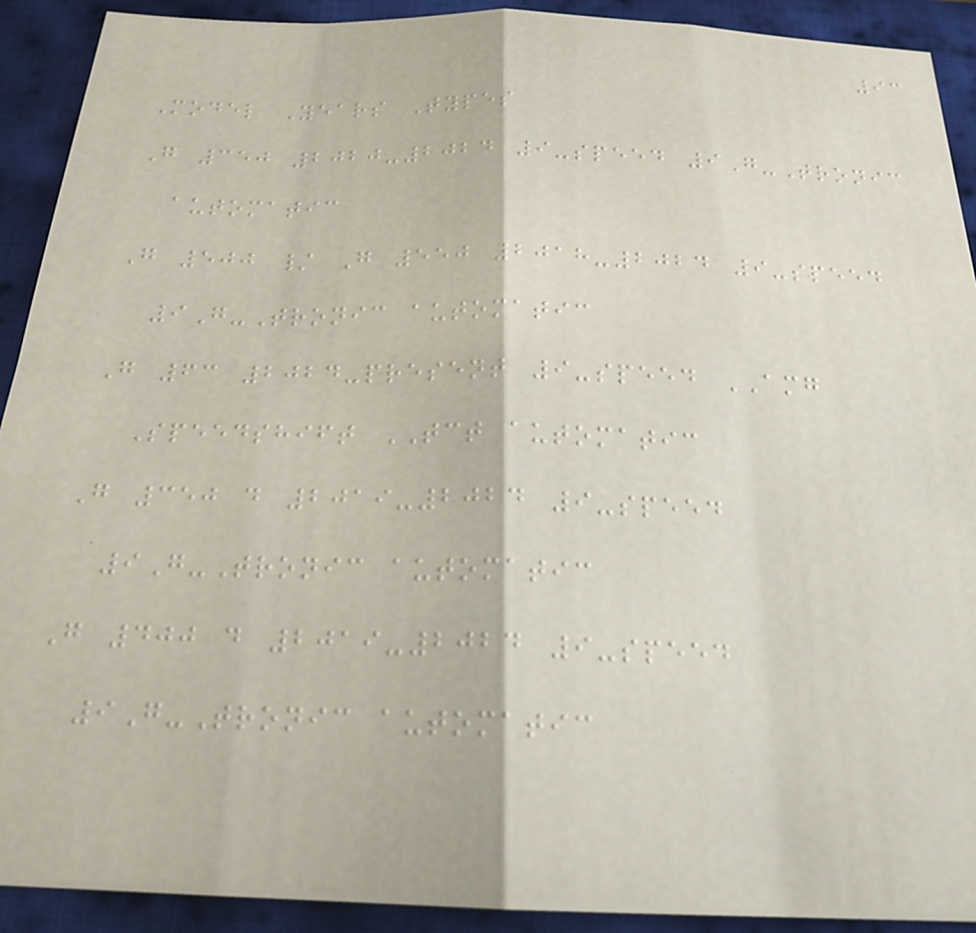93
Model Years Types
G 350 2020-2024 9-speed 9G-Tronic
automatic
G 500 / G 550 2018-2024 9-speed
9G-Tronic automatic
G 63 2024-present 9-speed AMG
Speedshift TCT automatic
G 350 d 2019-2024 9-speed
9G-Tronic automatic
G 400 d 2019-2024 9-speed
9G-Tronic automatic
